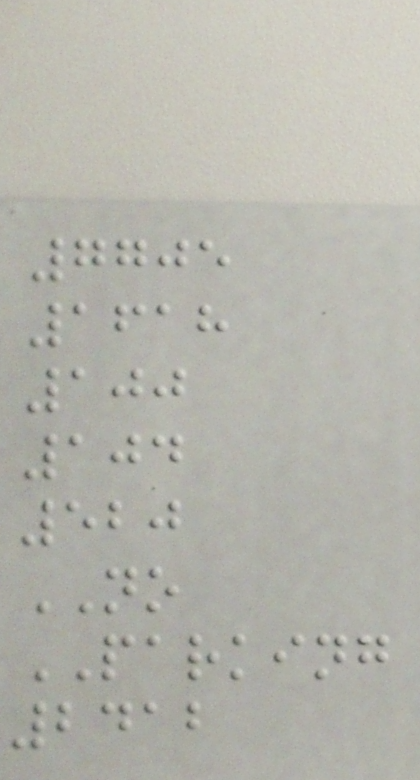7705
1618
100
104
520
NO
PARKING
2412
